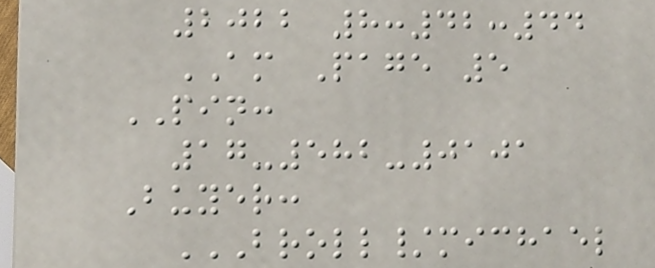2022 8:42:44
AM Page 5
PIN:
17-582-0101
Buyer:
BROLL/MICHAEL
